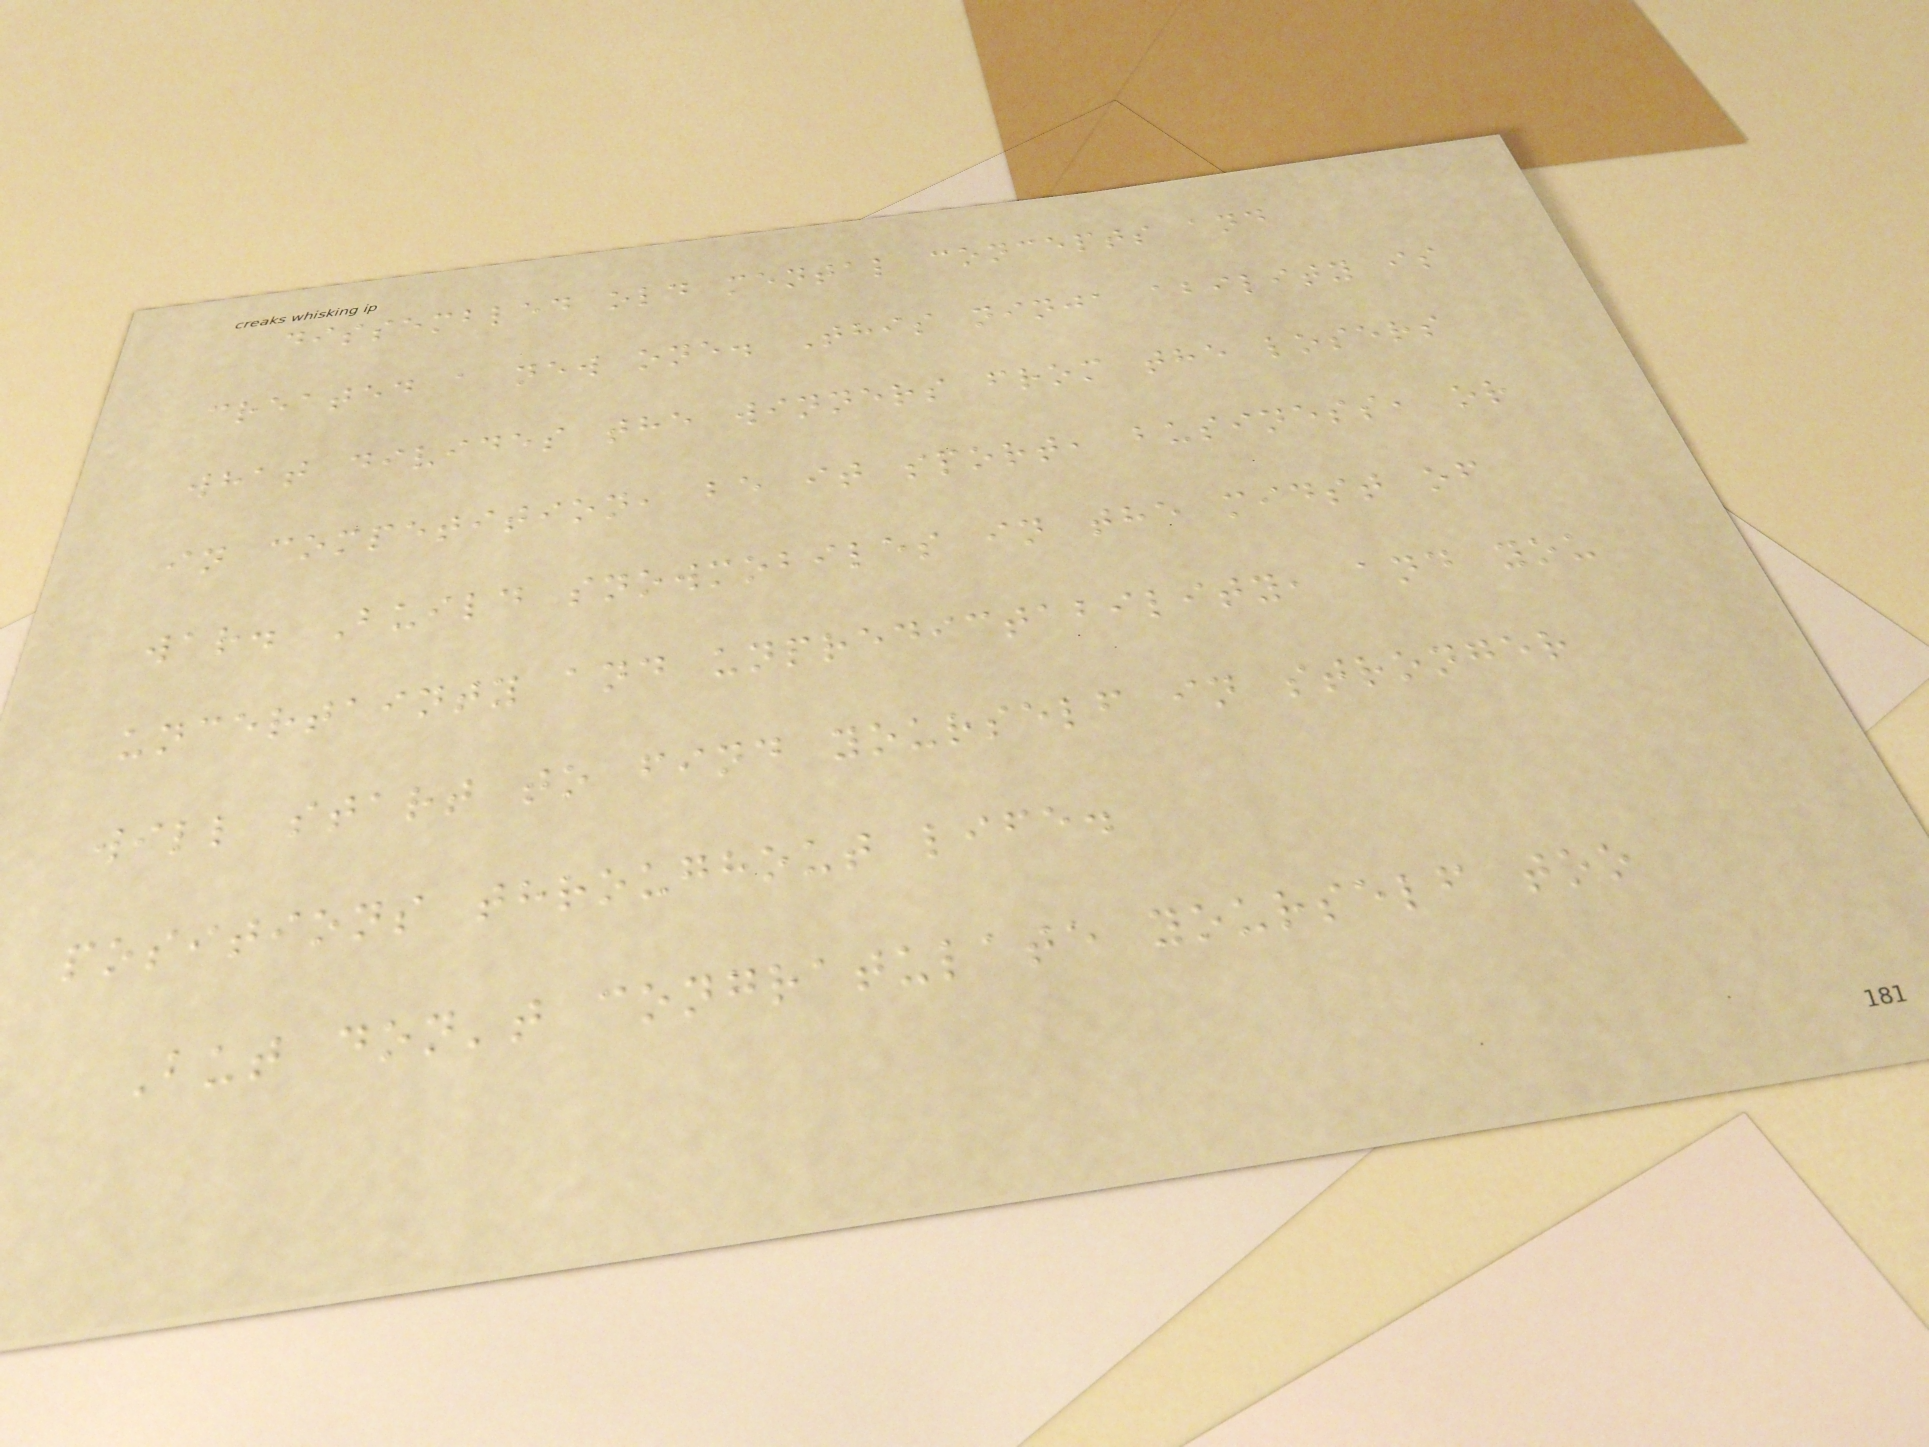dissembled old mental concepts and
created a new one. This ninja ability is
what divides the winners from the losers
in competition, be it sport, business, or
war. Build snowmobiles in the midst of
uncertainty and unpredictability, and you
will start to find yourself in stronger
positions throughout life.
But don't congratulate yourself too
